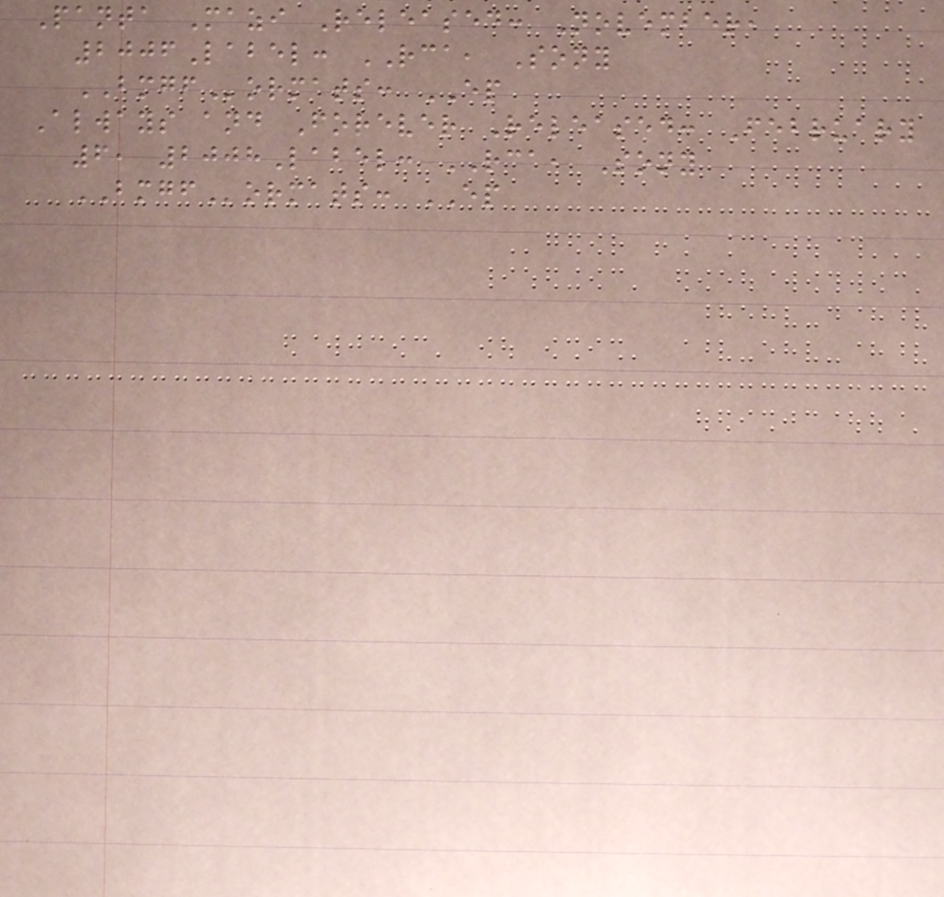Panta Mazi Released: November,
2006Label: RCA, Sony
BMGFormats: EP
Always and Forever Released: February
6, 2008Label: RCA, Sony
BMGFormats: EP
